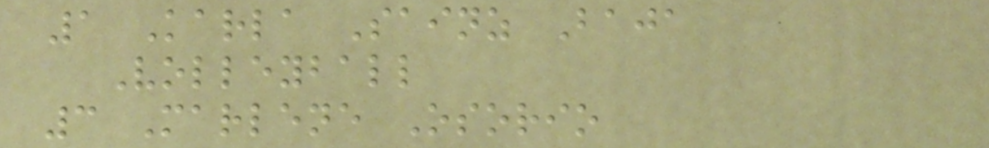1 Karla Sainz Baja
Volleyball
3 Marlene Osorio
